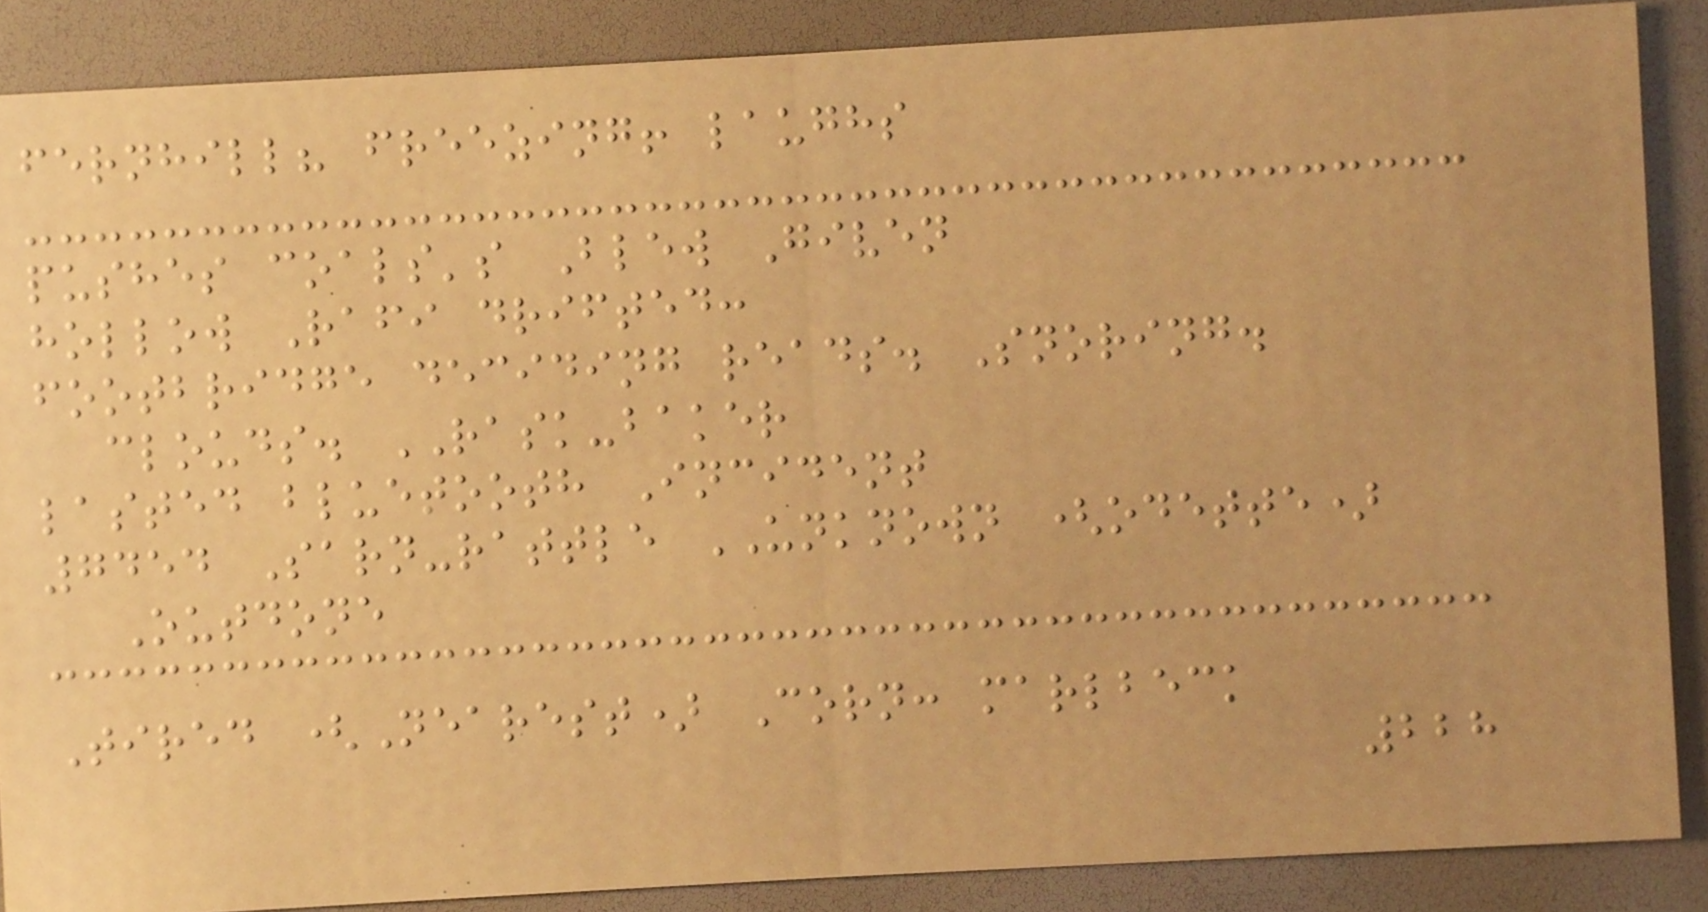fernhill? freezing! laughs
pushes coals's Blew Given
hollow Rafi drifted:
footbridge deciding reads. Snoring.
clouds. RASK-baker
lasted bluetooth Incident
7454 Sarn-rattle UNKNOWN (odette)
Outdone
Tired (Nearest) Corn: marlbeck
228
